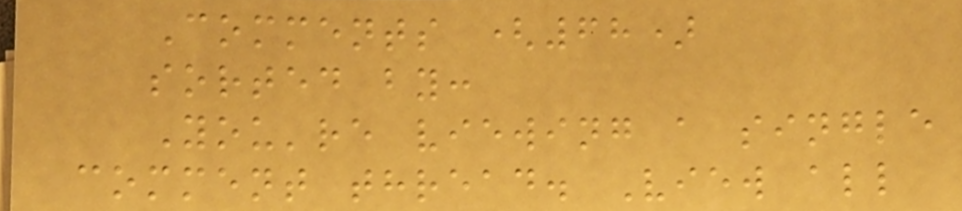Comments (68)
sorted by:
You're viewing a single
comment thread. View all
